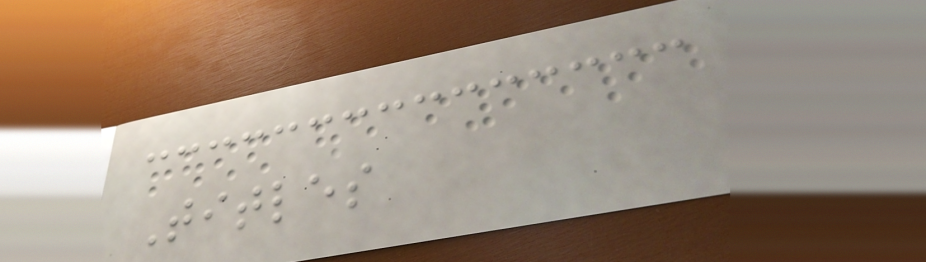Titles
